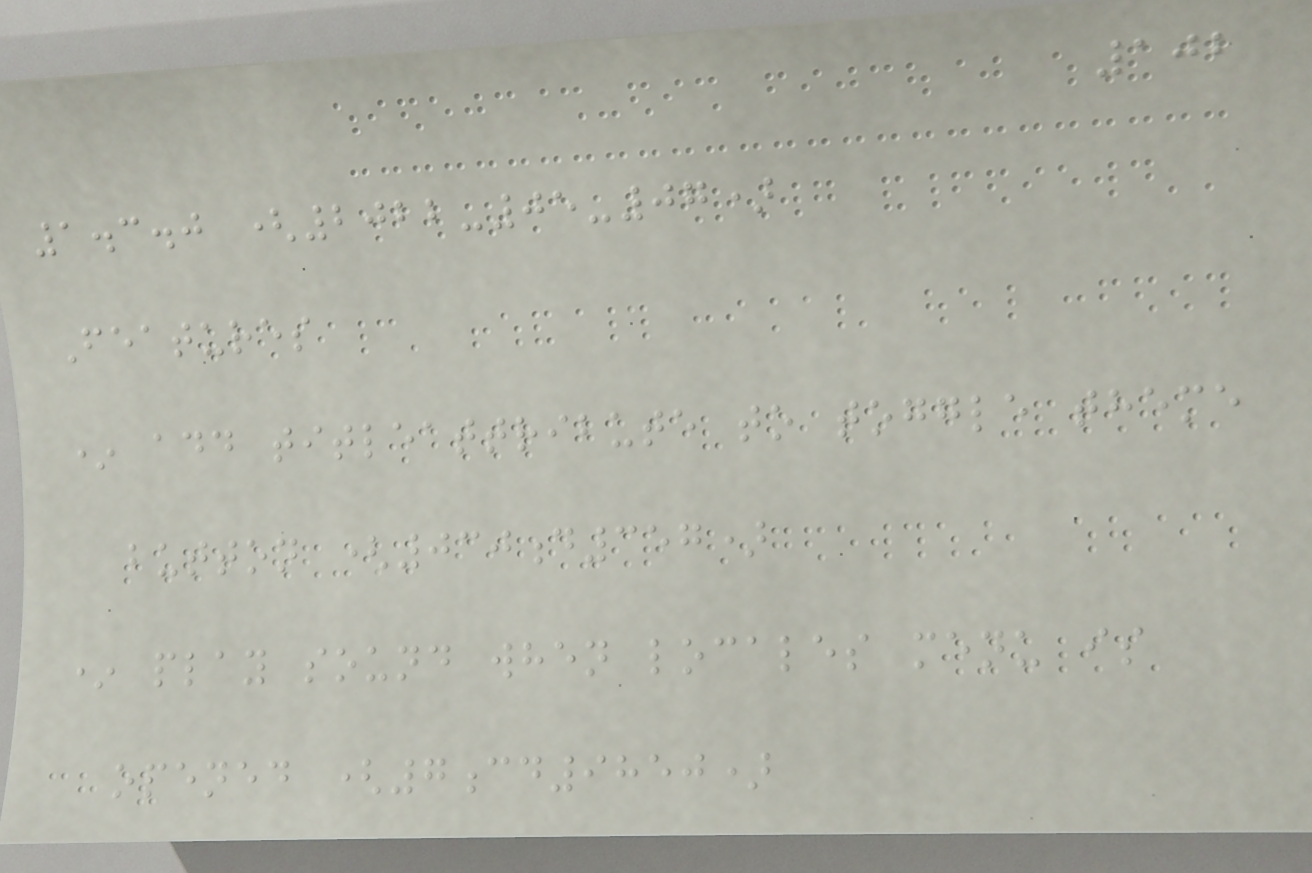102
1.3.0 (2022-05-07)
Features
* add titleattribute to toggle theme
button (030d357)
* play sound when locales menu is
opened (7cd9850)
